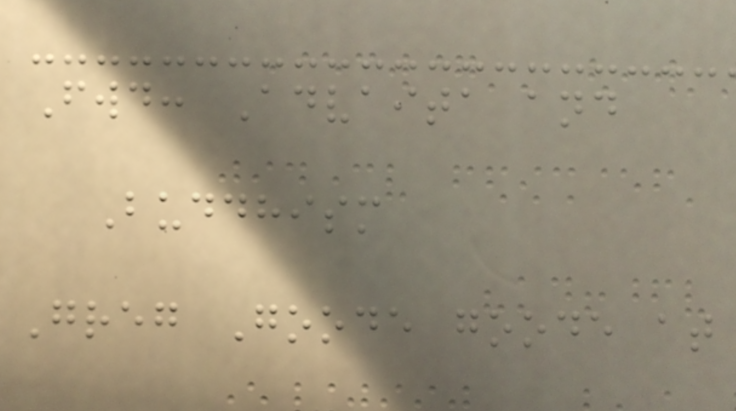Fwd: Advaita and
Buddhism
Greg Goode goode at
